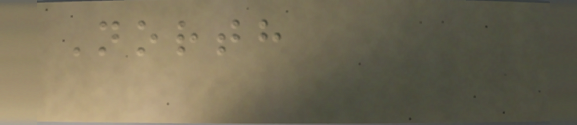North
